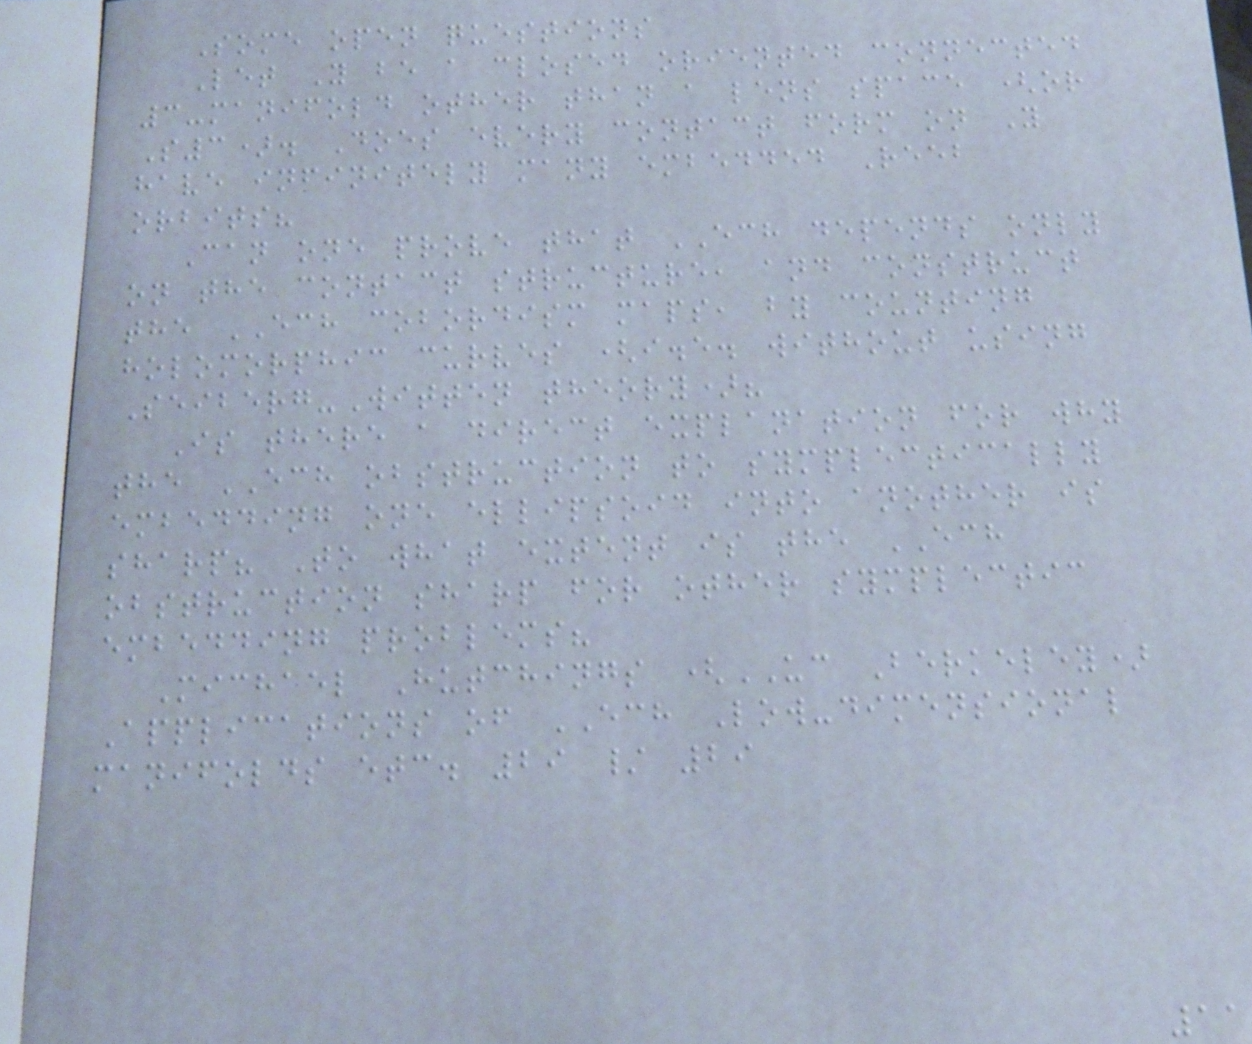Some open questions
Let Y be a closed oriented connected
3-manifold other than a lens space (or
S3). Does every contact form on Y
have infinitely many embedded Reeb
orbits?
Can one prove that ECH depends only
on the contact structure, and construct
the ECH cobordism maps, by counting
holomorphic curves (i.e. without using
Seiberg-Witten theory)?
Is there a direct explanation for why
the ECH obstruction to symplectically
embedding one ellipsoid into another is
sharp? To what extent is the ECH
obstruction sharp for other symplectic
embedding problems?
Michael Hutchings (UC Berkeley)
Applications of ECH Low-dimensional
manifolds etc. 29 / 29
11
